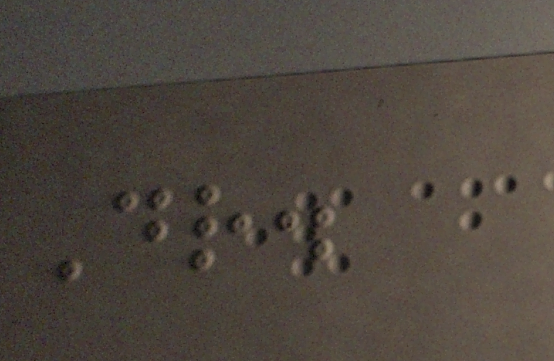Dr.
